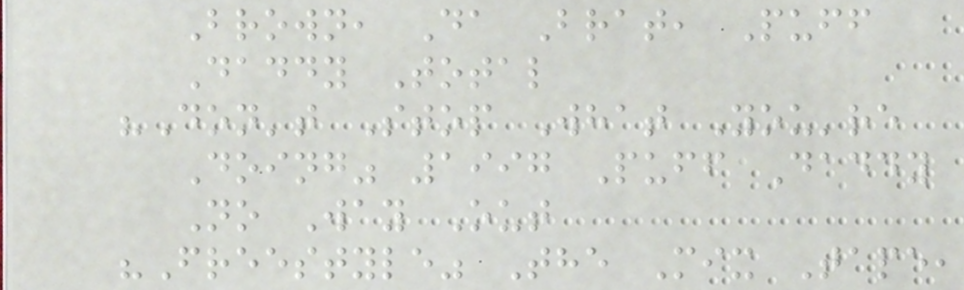Brown, Da Brat, Puff
Daddy Total
"Don't Stop What You're
Doing" 1997 Puff Daddy
No Way Out
"Freestyle" The Mix Tape,
